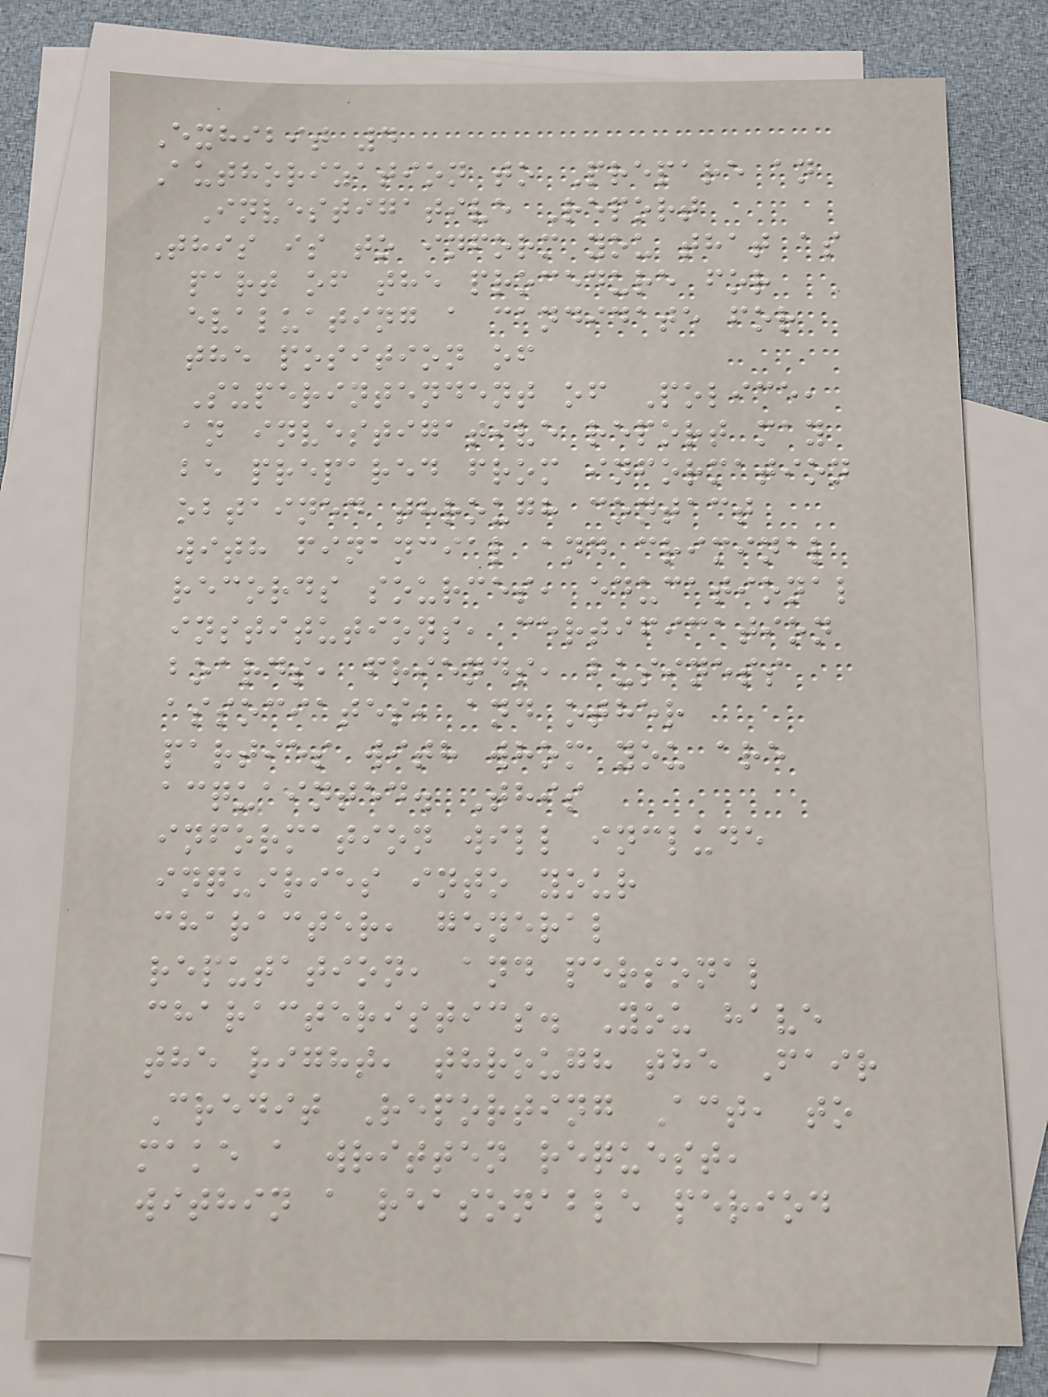Exhibit 4
Authorization to Prepare an
Investigative Report
This is to inform you that as
part of the procedure for
evaluating a candidate for
the position of
Superintendent of Police,
an investigative report may
be prepared from information
obtained through contact
with financial and criminal
records sources, educational
institutions, certification
boards, friends, business
associates, and other
parties with whom you are
acquainted. This
information will include
inquiries into your
character, general
reputation, and personal
characteristics. You have
the right, through the Fair
Credit Reporting Act, to
make a written request,
within a reasonable period
